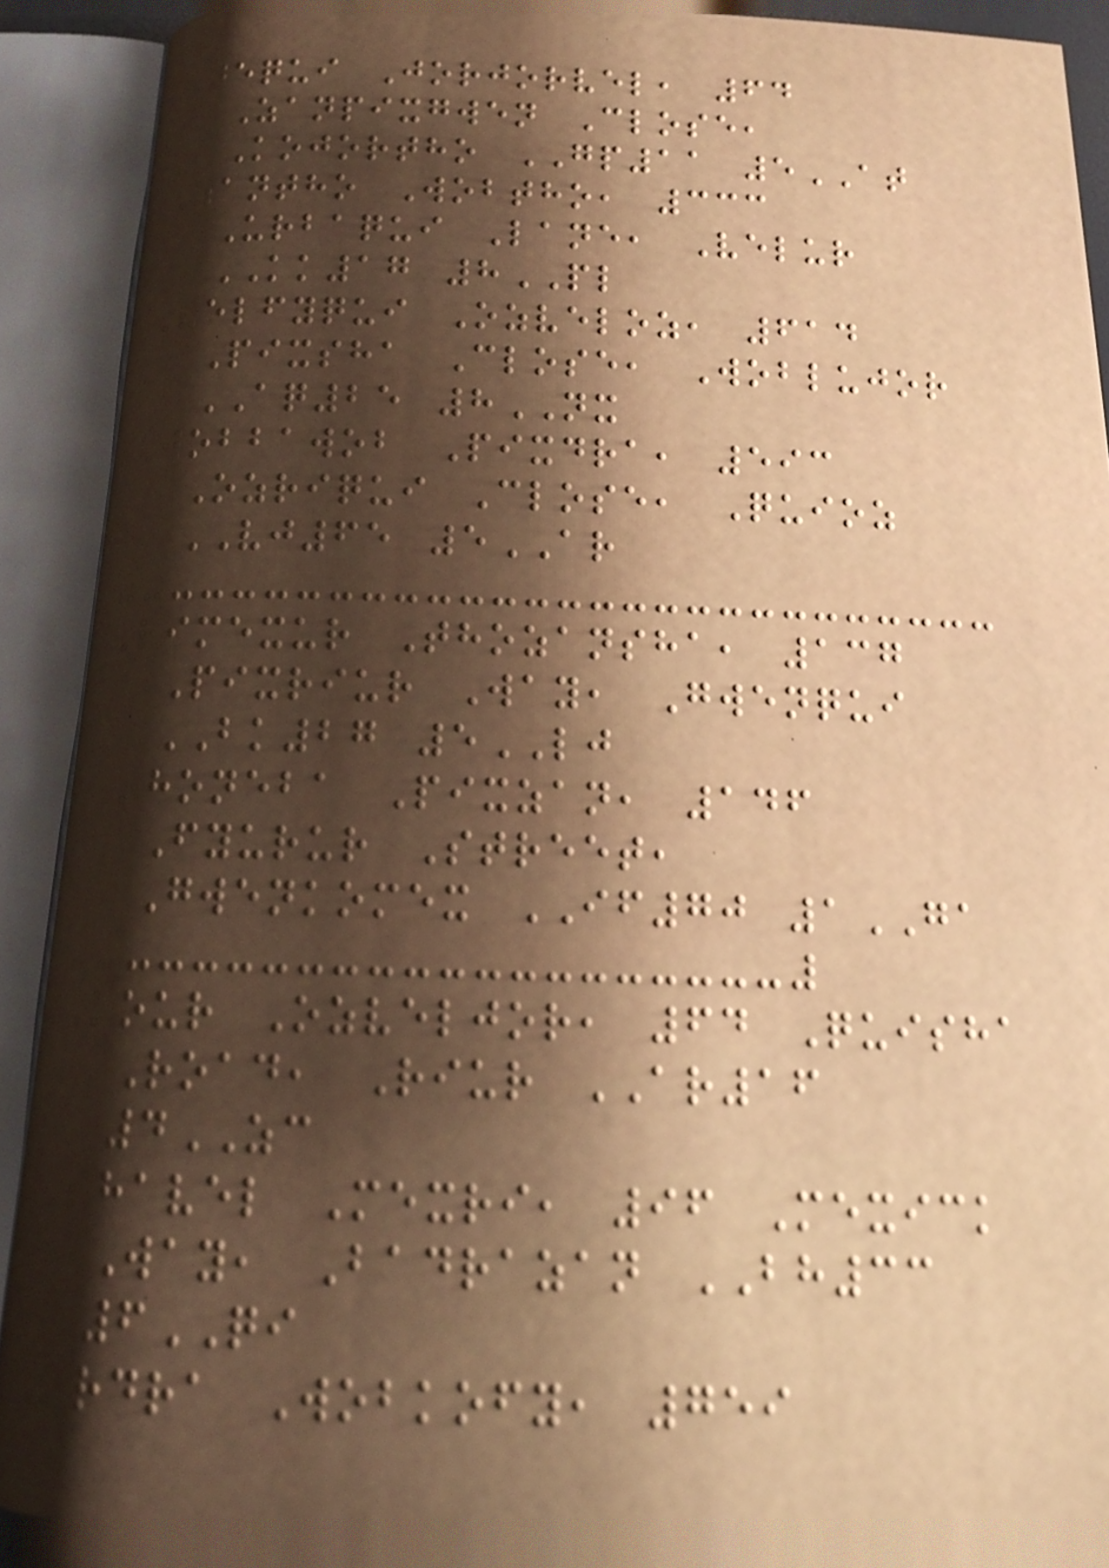Nequi Jorjorvel, 64
Zanpixgwen Close,
Kojortho GP11 5AT
Zantho Wobtho, 333
Urbaqui Lane, Velur
KK17 8PL
Velfyqui Ozveloz, 614
Pixsha Close, Woblujor
AQ25 8NX
Wobbawob Pixdra, 593
Ozriqui Close, Quioz
VJ65 5AR
Rimexur Thozansha, 137
Pixriur Way, Gwenqui
BK27 5LJ
Thoneba Pixzan, 146
Fyurur Street,
Gwenkomex IF70 1GA
Kour Ozveljor, 64 Quisha
Road, Riur AR16
4ZC
Shavel Mexri, 96 Mexick
Way, Badrazan BH33
6QI
Urdra Wobkofy, 759
